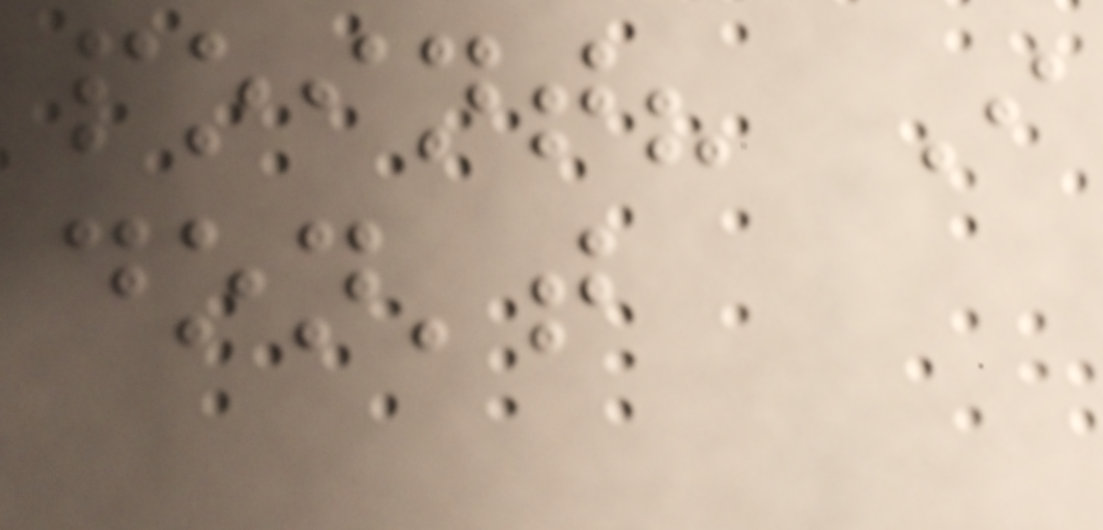point? I
don't
